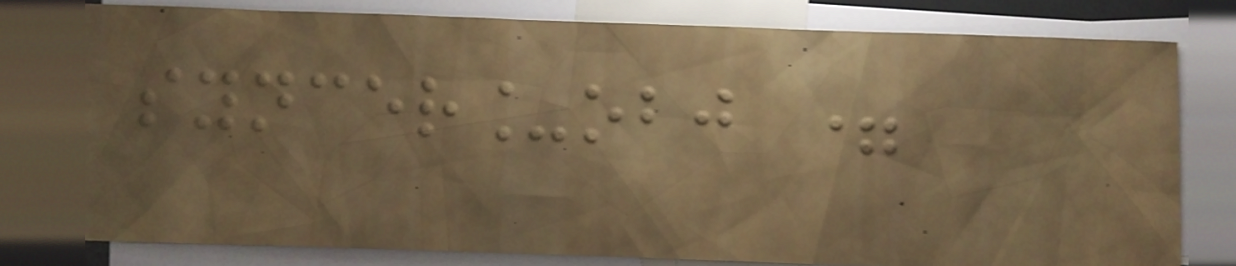syncer_obj =
